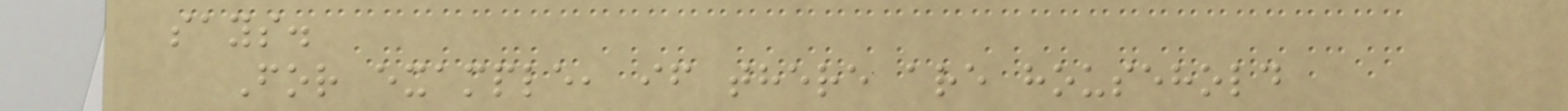says.
For example, if there are household
